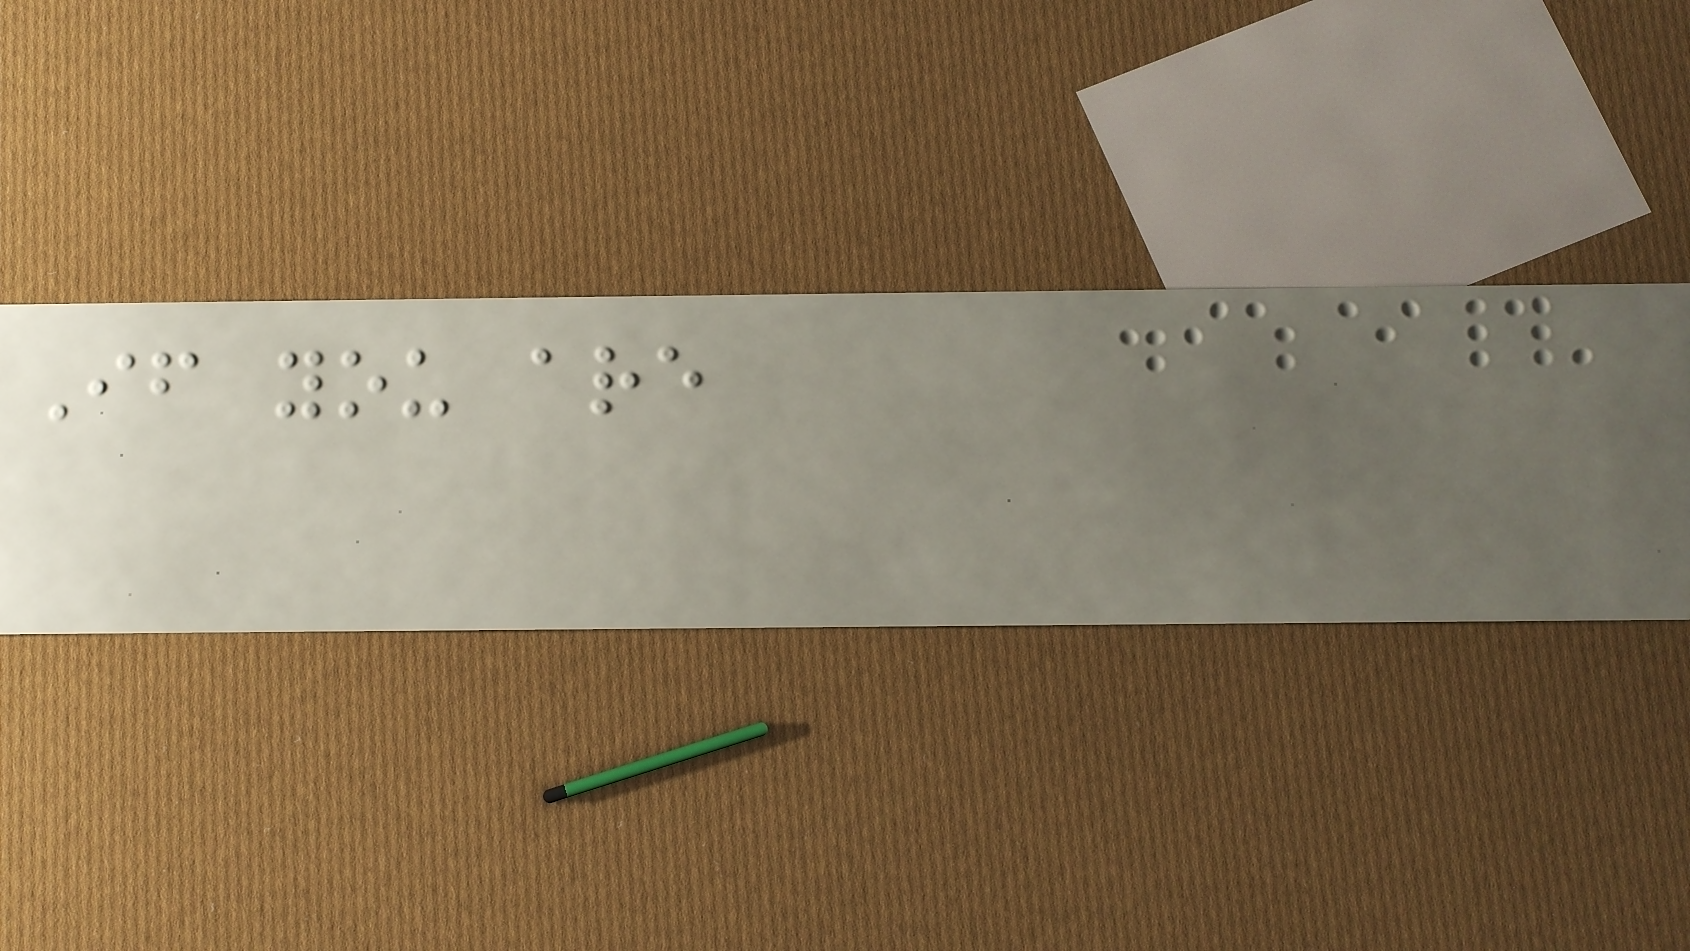If you are
